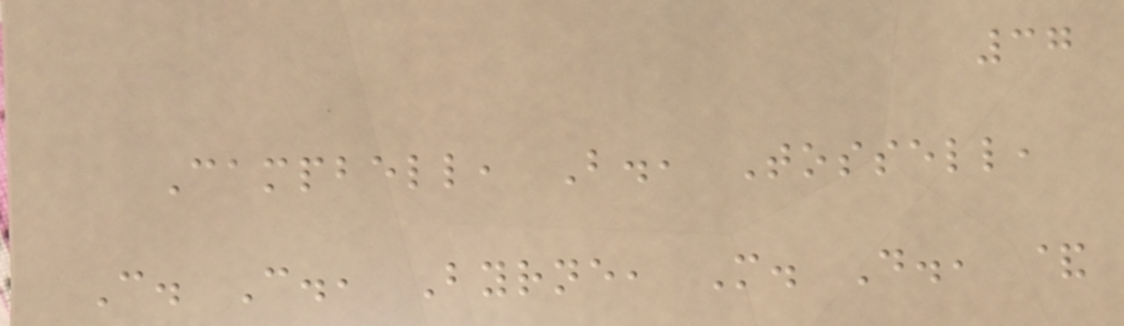37
Campbell, B., Tossell,
C. C., Byrne, M. D., &
